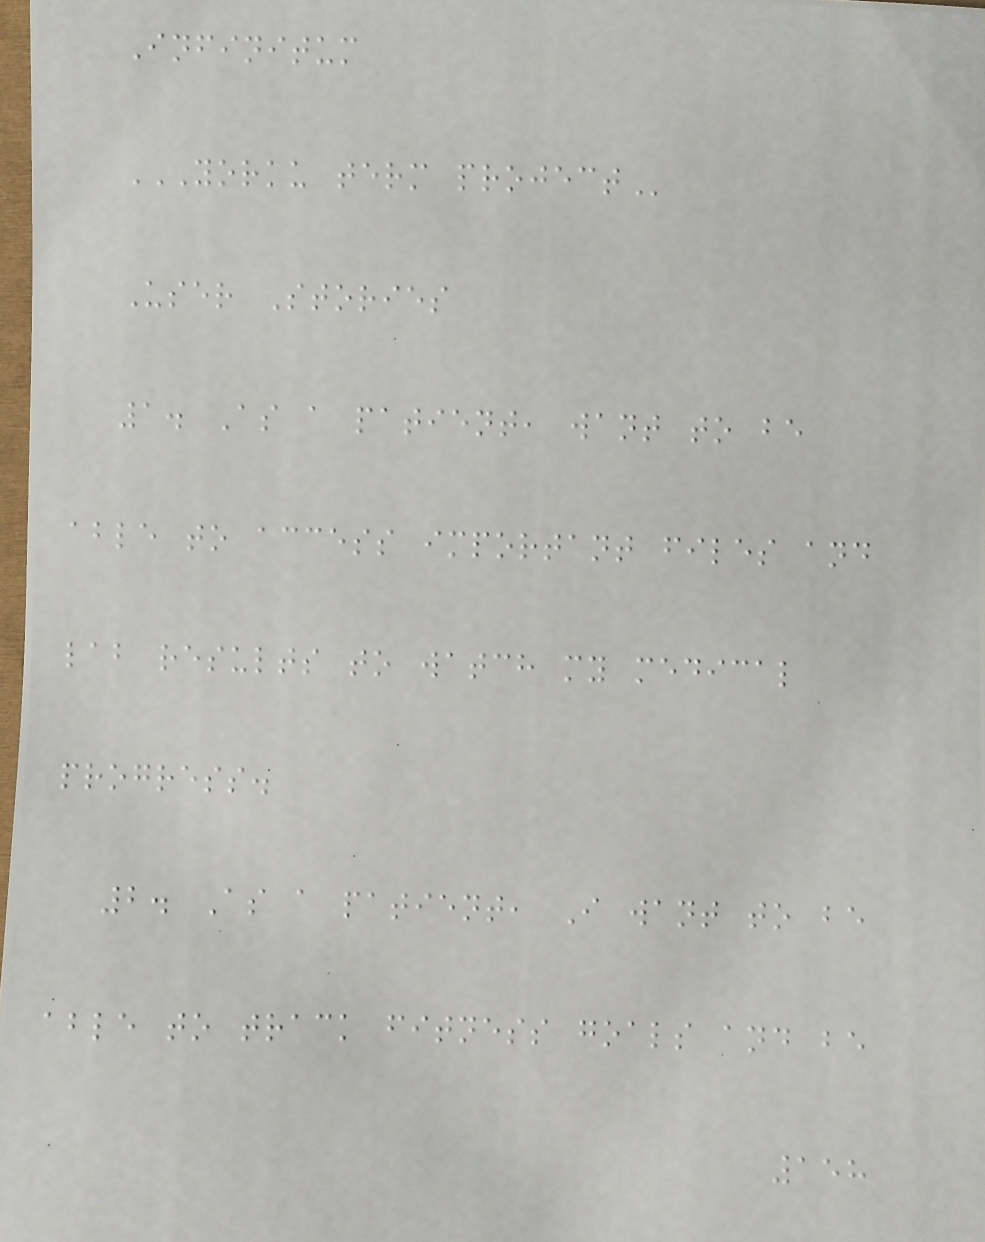Infinitum
YORKU TERM PROJECT
User Stories
1. As a patient, want to be
able to access important files and
lab results to watch my medical
progress.
2. As a patient, I want to be
able to track fitness goals and be
158
